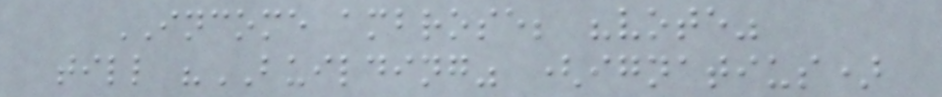INCOME ambrose; "vote"
till "BUILDING" (ignatius)
